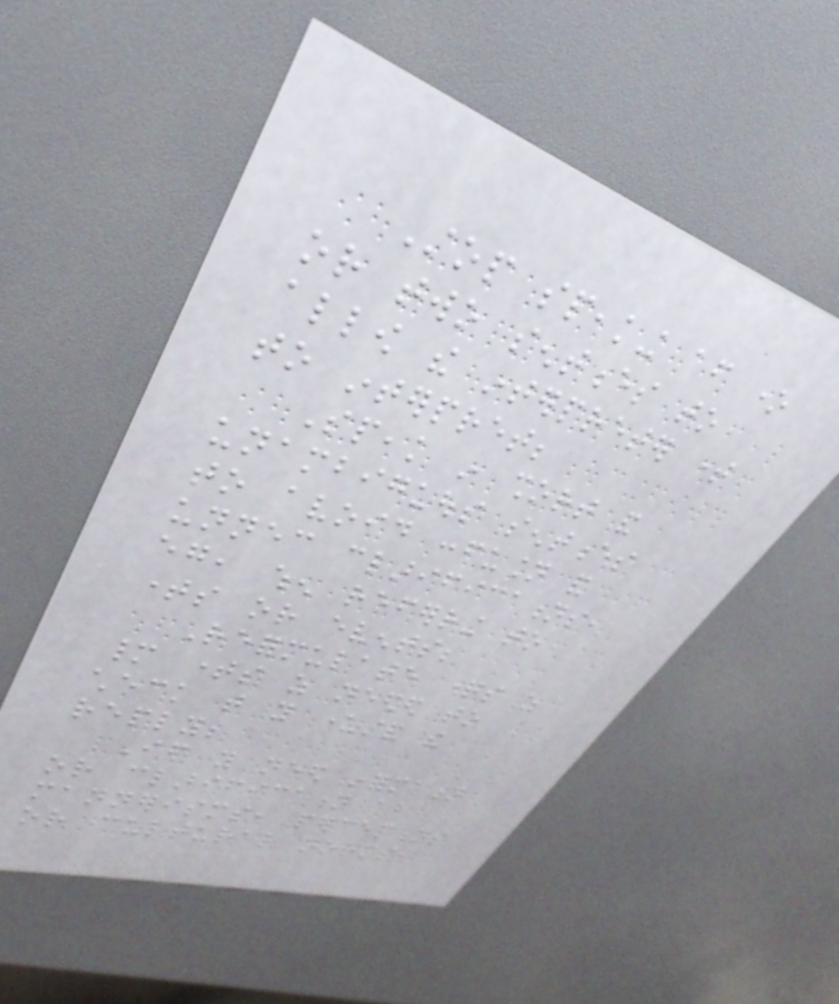Stop speaking after one
or two sentences to
allow the interpreter time
to interpret;
Speak in short and
unambiguous sentences
to avoid confusion and
unnecessary clarifications,
eg, when referring to
times or events;
Reformulate questions as
many times as needed to
check that you understand the
reply;
If you need information
or clarification about
mannerisms, perceptions
or cultural norms,
